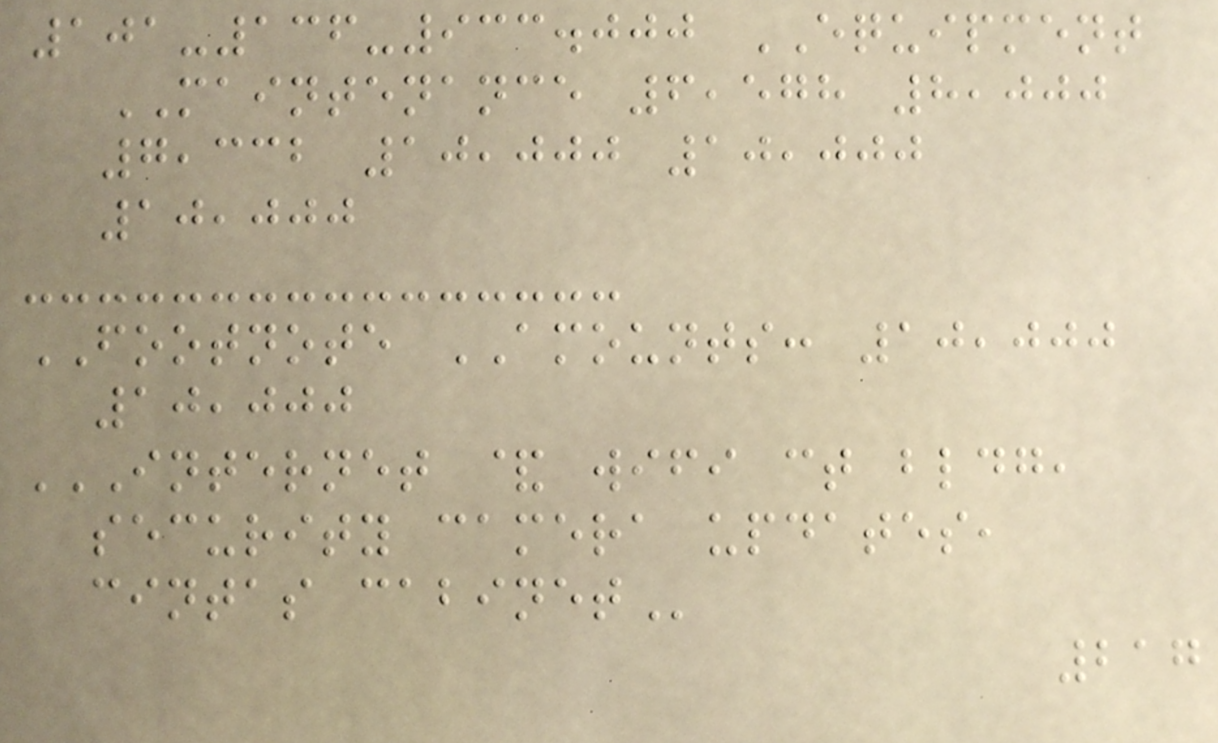101-136-933.000 EQUIPMENT
MAINTENANCE 6,578 8,000
7,332 10,000 10,000
10,000
FOOTNOTE AMOUNTS: 10,000
10,000
INTERNET & WIFI CT BLDG,
SECURITY CAMERA UPDATES,
CINTAS CABINET
217
